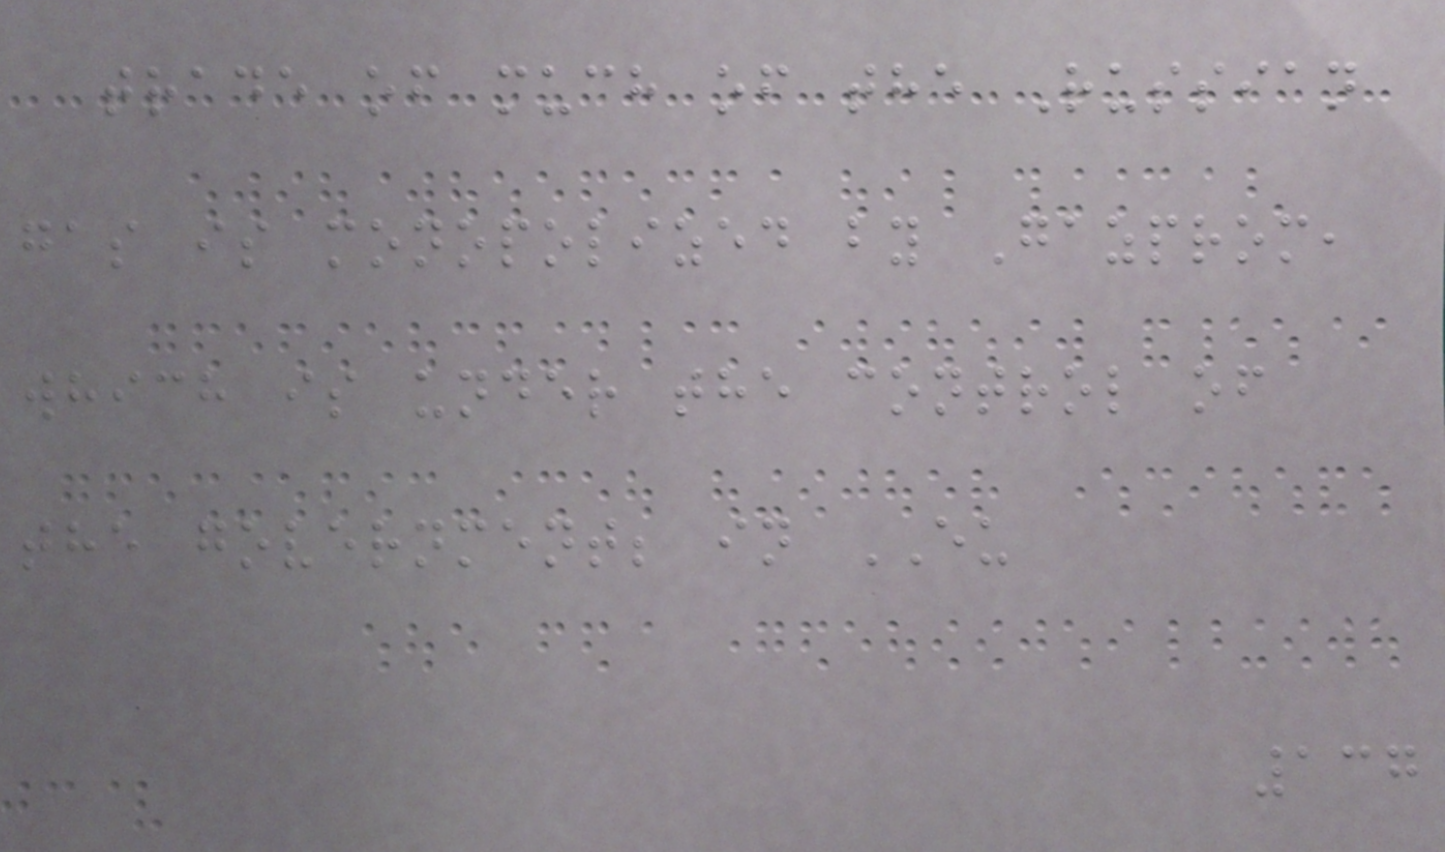trade of much of the Russian
gas is monopolized by Gazprom,
which is under the control of
the government; in EU
137
